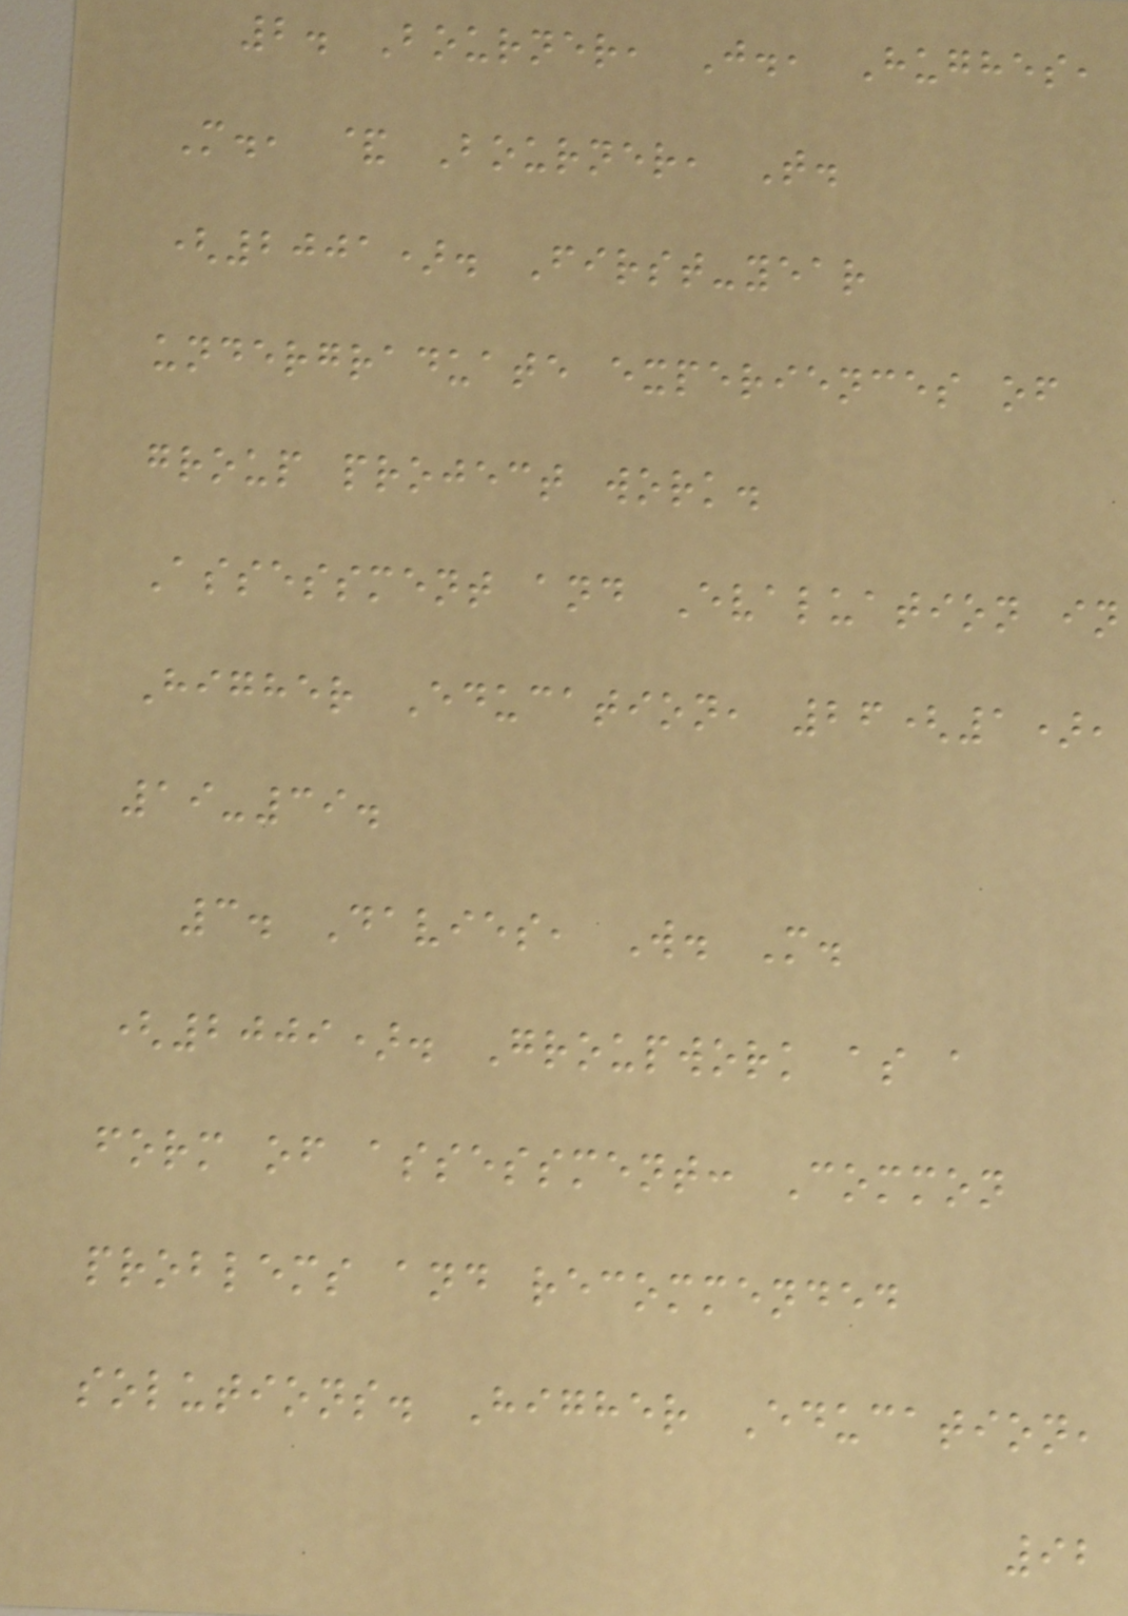2. Bourner, J., Hughes,
M., & Bourner, T.
(2001). First-year
undergraduate experiences of
group project work.
Assessment and Evaluation in
Higher Education, 26(1),
19-39.
3. Davies, W. M.
(2009). Groupwork as a
form of assessment: Common
problems and recommended
solutions. Higher Education,
92
